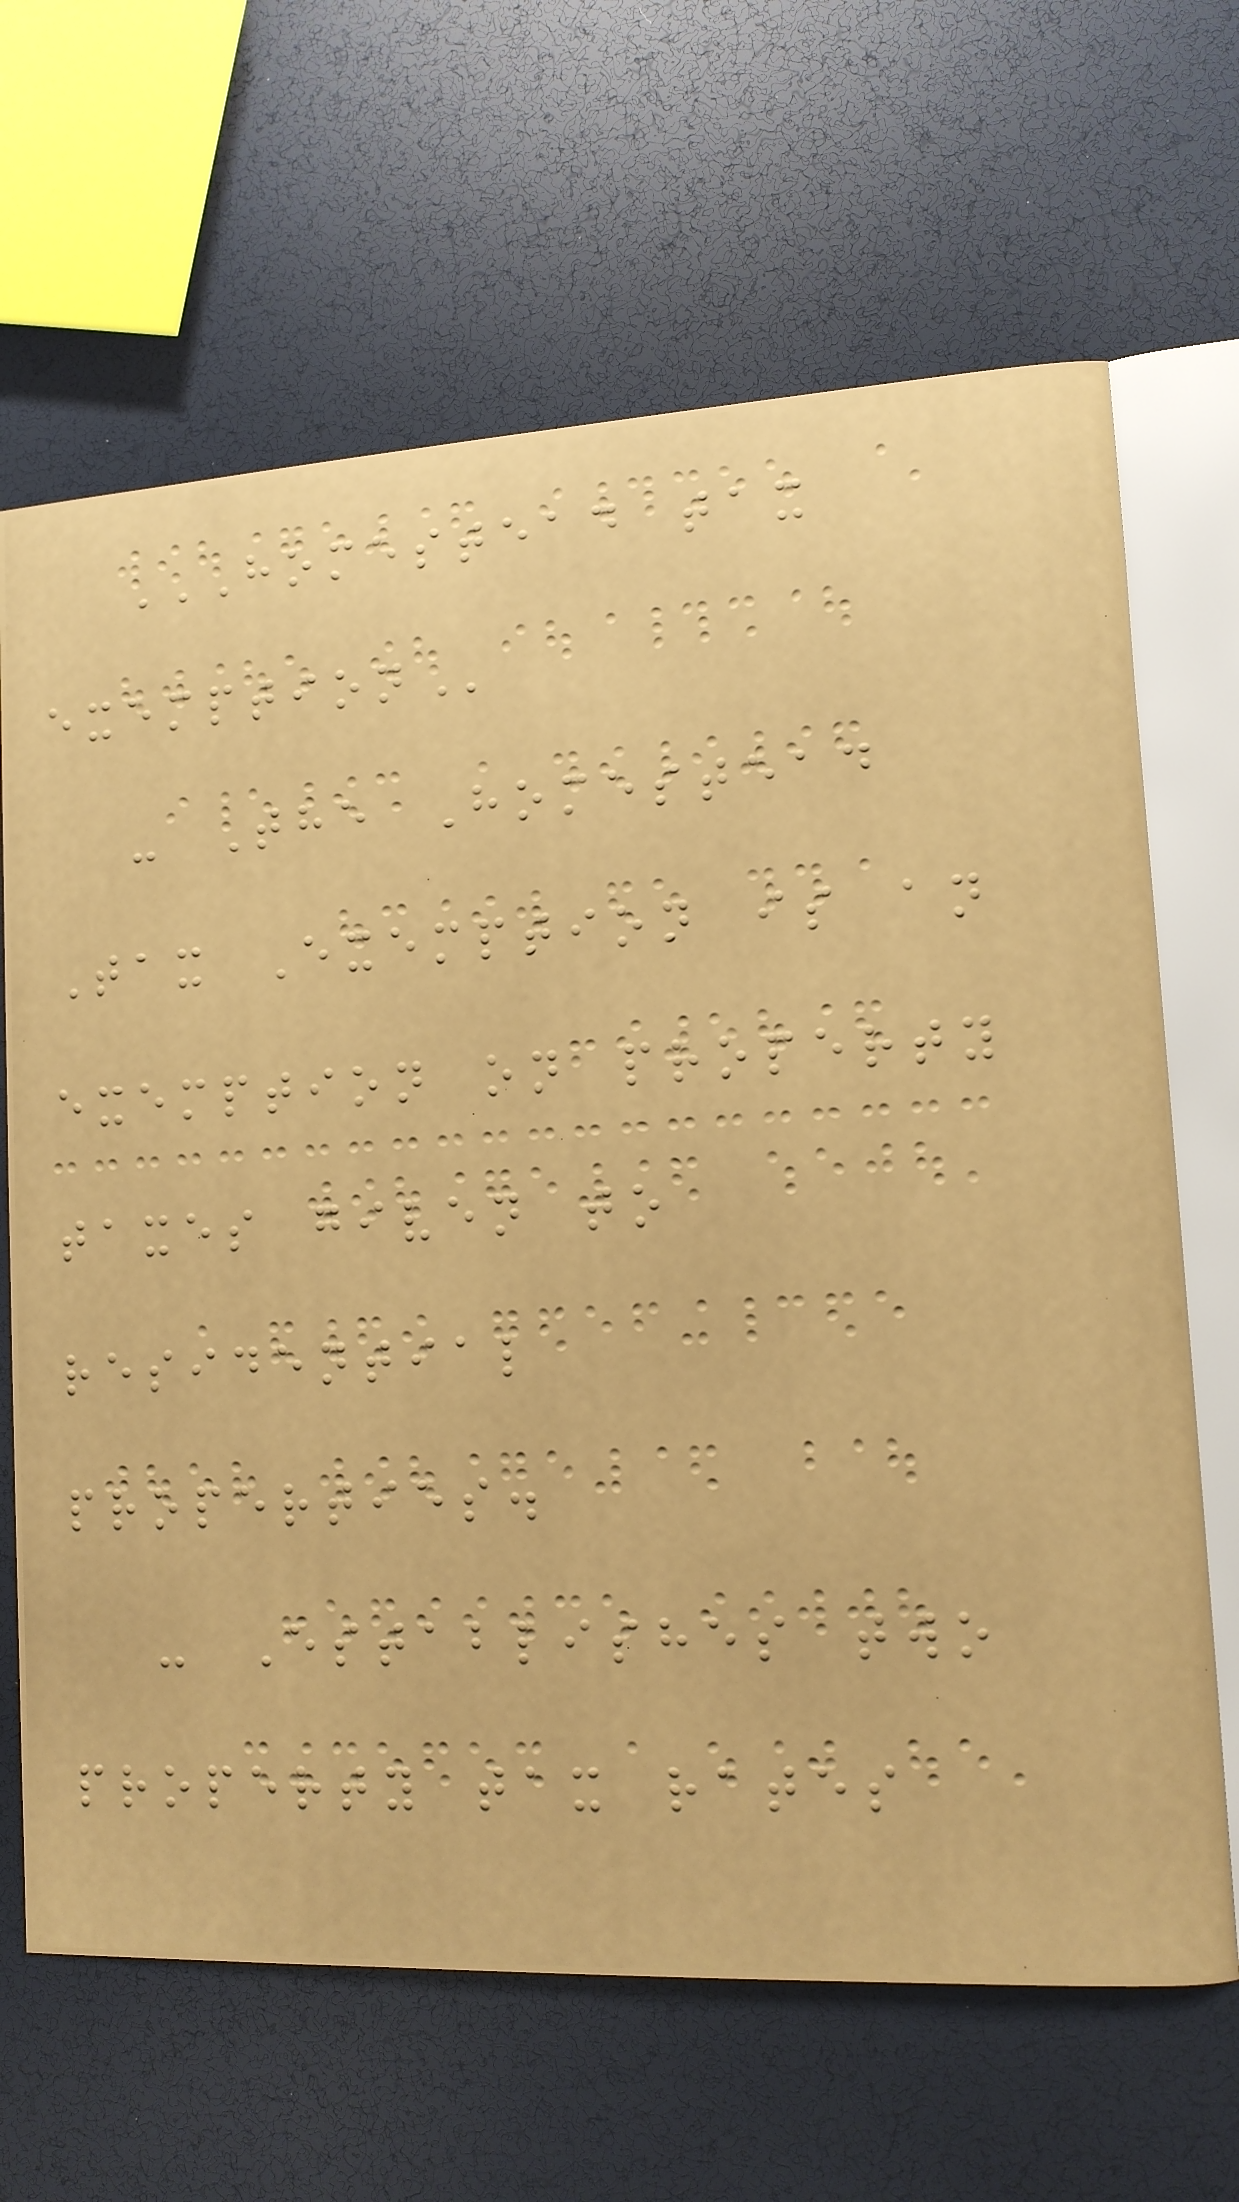HOMESTEAD TAX
EXEMPTION
- The Homestead
Tax Exemption is an
exemption on property
taxes given to
residential
properties.
- Establishes two
property tax rates
